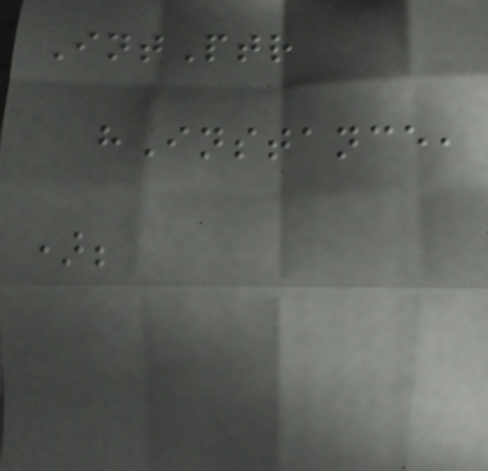IntPtr
hInstance,
);
